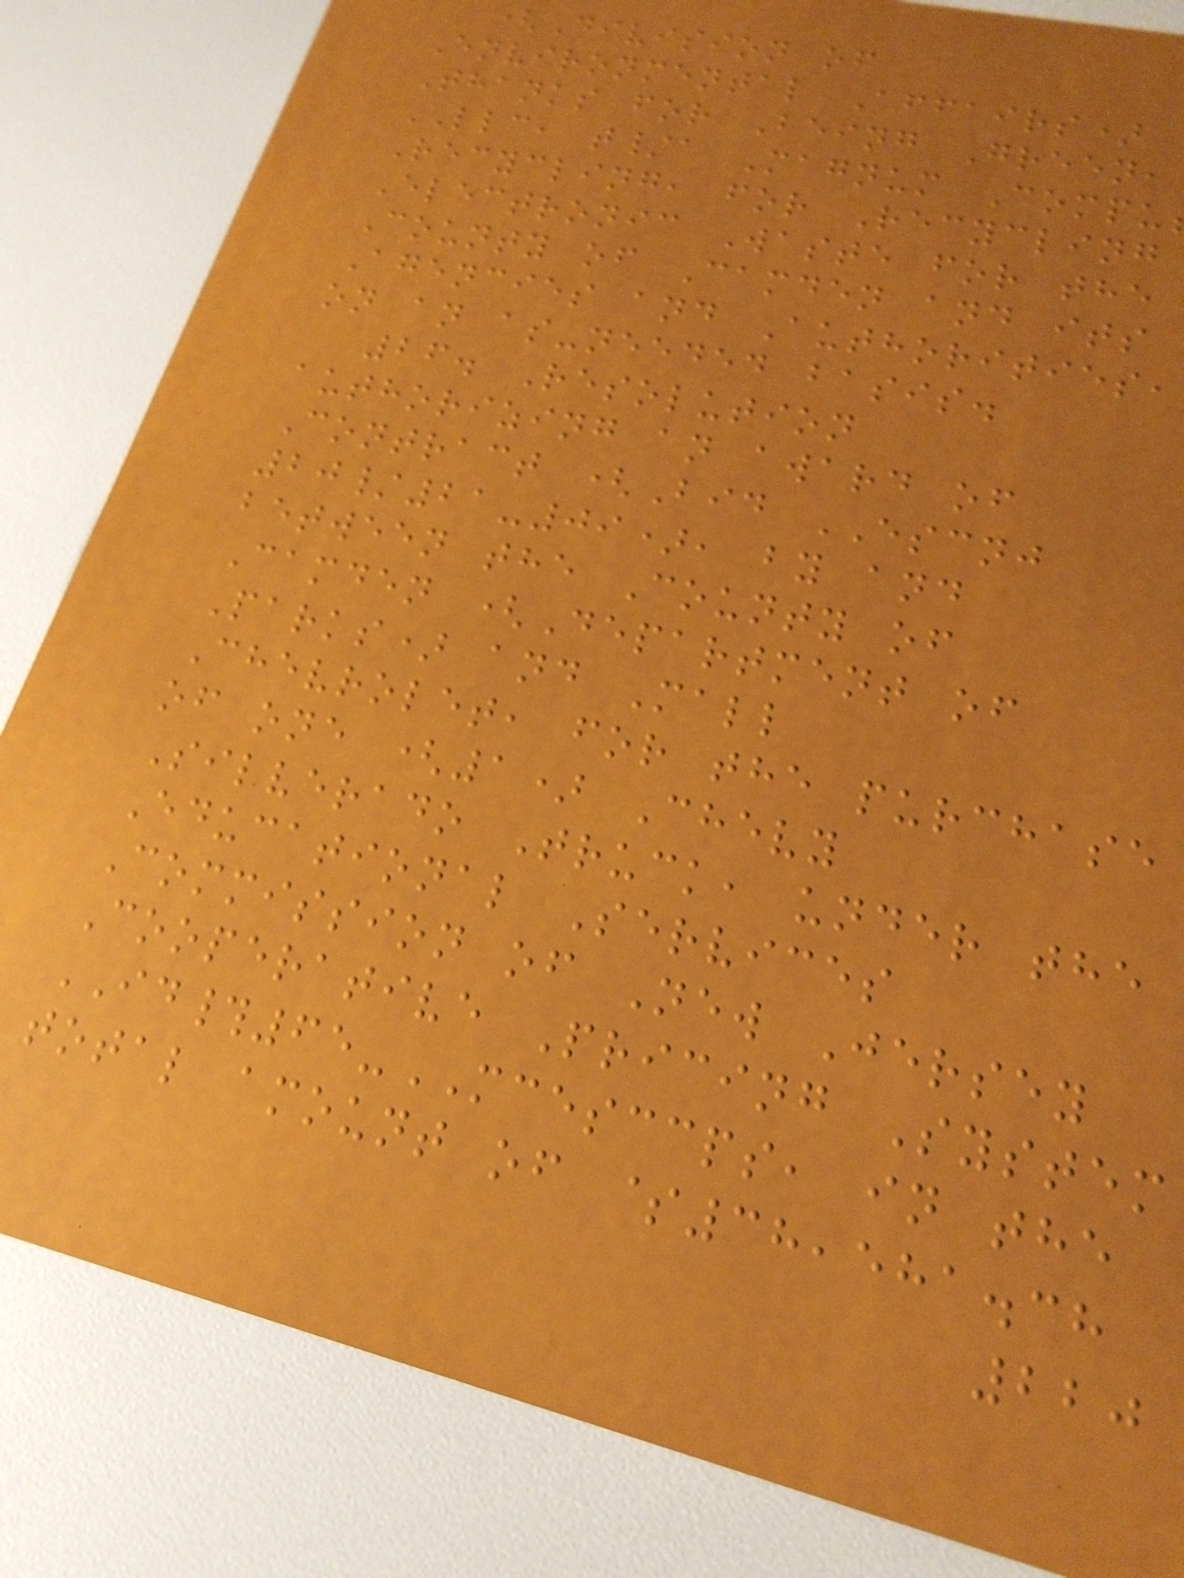(Division of
Environmental Affairs)
Thanks for Being Green,
LLC, t/a Magnum Compu
Recycling, for Recycling
Electronic Waste for the
County of Camden and its
Agencies and Authorities,
on an as-needed basis.
26. Resolution
authorizing an award of
Contract (Bid ESCNJ
20/21-09), by and
between the County of
Camden (Department of
Parks) and Mall
Chevrolet, for the purchase
of one (1) Chevy
Silverado Truck, under the
Educational Services
Commission of New Jersey
Cooperative Pricing System
ID#65-MCESCCPS, in the
total amount of $38,581.38
220
